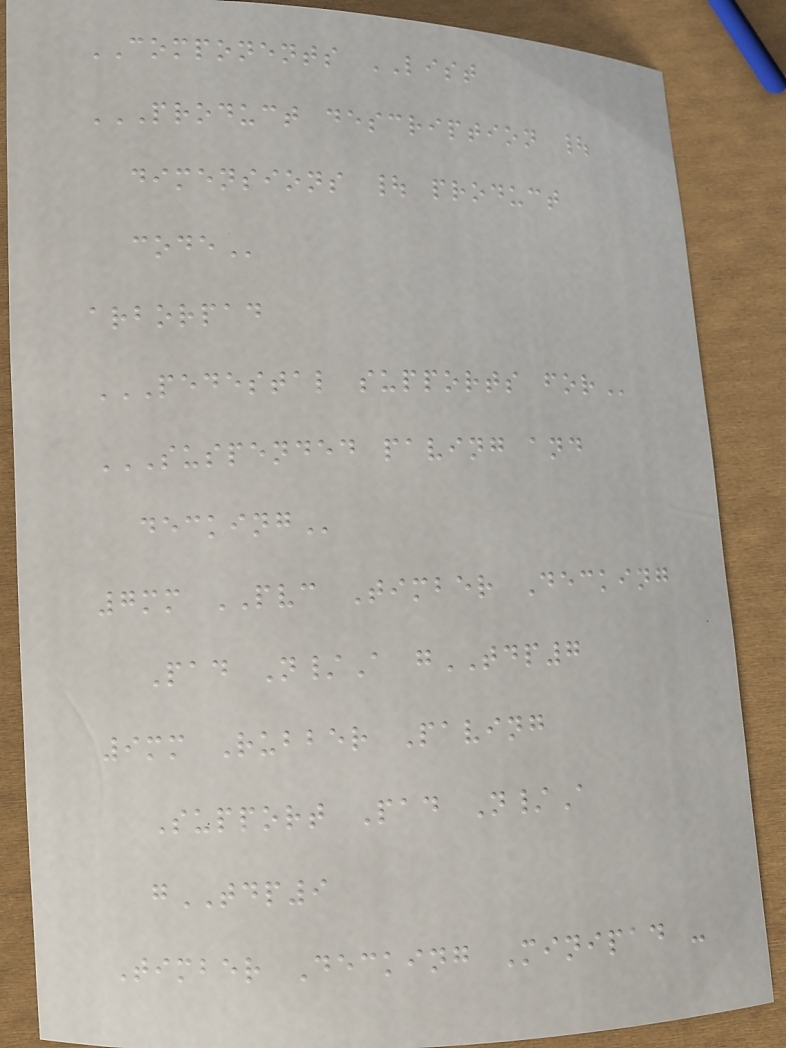COMPONENTS LIST
PRODUCT DESCRIPTION |
DIMENSIONS | PRODUCT
CODE
arborpad
PEDESTAL SUPPORTS FOR
SUSPENDED PAVING AND
DECKING
7mm PVC Timber Decking
Pad N/A gTDP7
9mm Rubber Paving
Support Pad N/A
gTDP9
Timber Decking Minipad -
